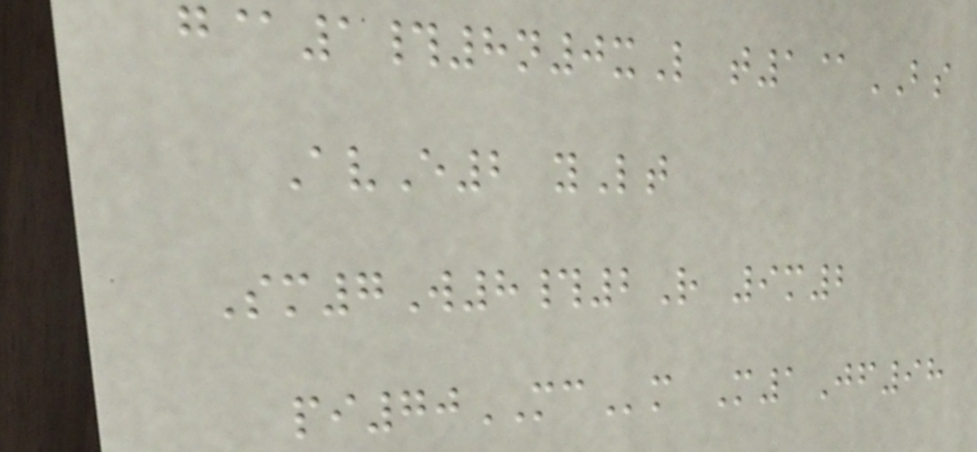g@1#8n0xL t1@BS
AvE2 yLt
Sm7W8#2R 9m2
pi70MCm M1Jf98
